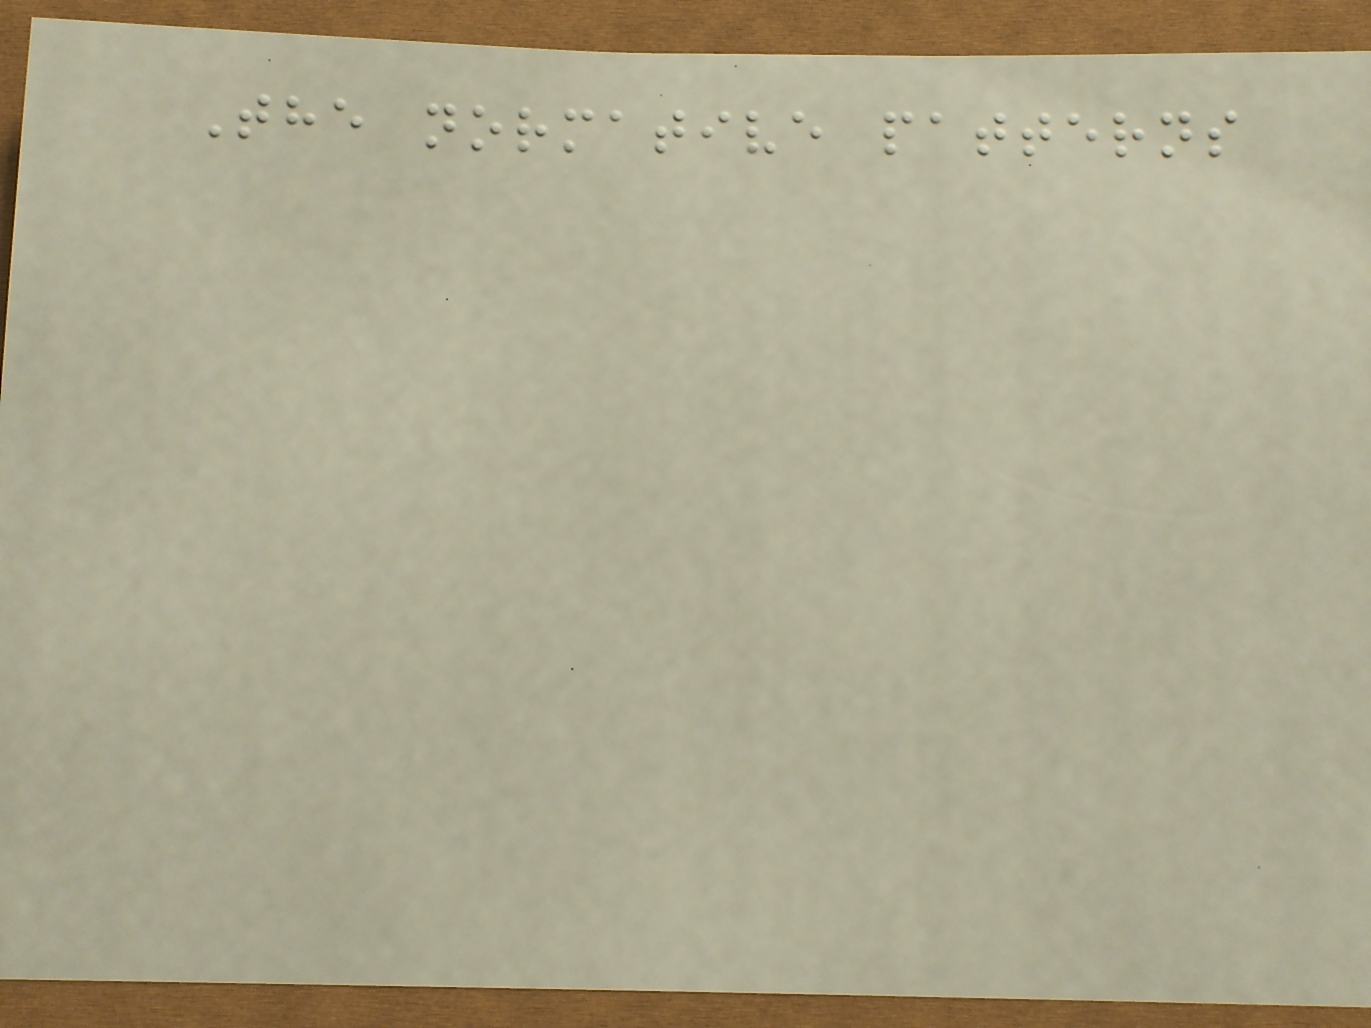The normative patterns
